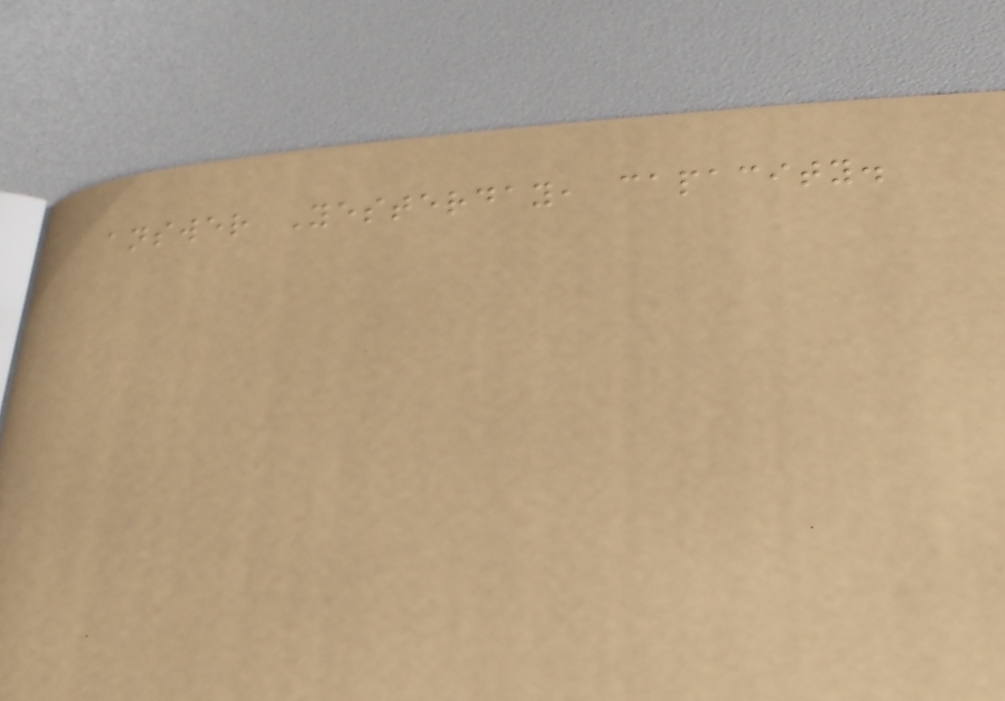answer Yesterday, capacity.
